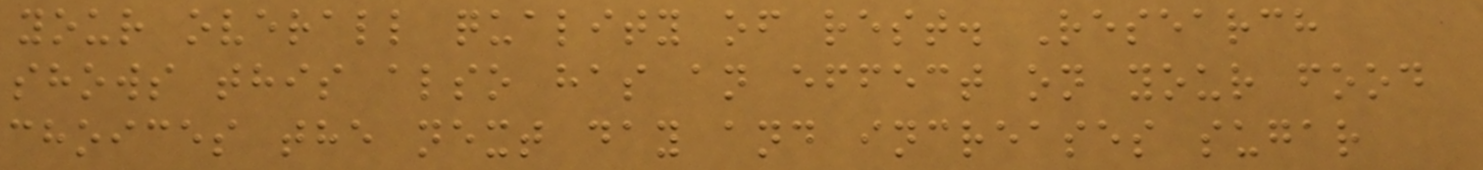your overall quality of rest. Research
shows this also has an effect on your food
choices the next day and increases sugar
